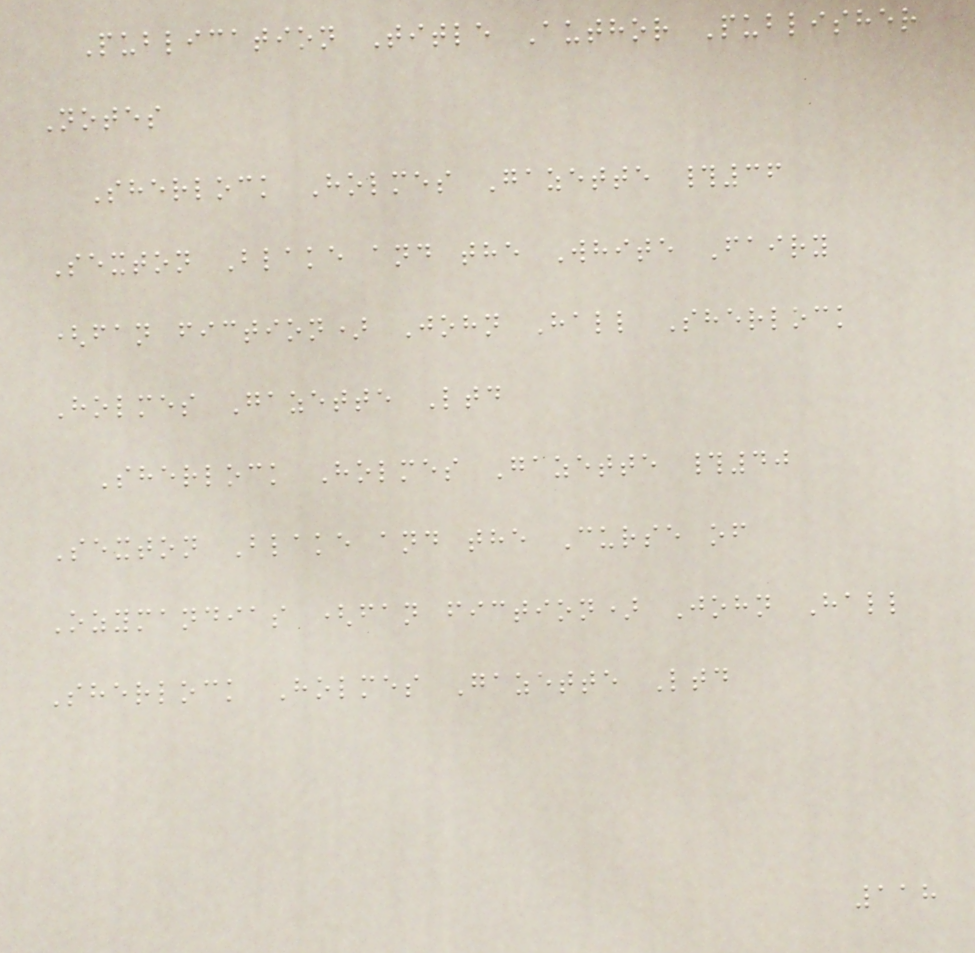Publication Title Author Publisher
Notes
Sherlock Holmes Gazette #36
Sexton Blake and the White Fairy
(fan fiction) John Hall Sherlock
Holmes Gazette Ltd
Sherlock Holmes Gazette #40
Sexton Blake and the Curse of
Ozymandias (fan fiction) John Hall
Sherlock Holmes Gazette Ltd
118
